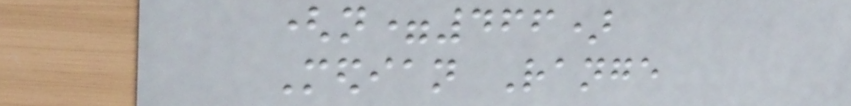(n=466)
Median Range
